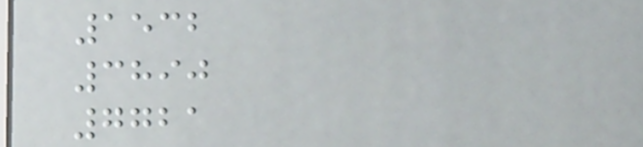1532
3890
7721
